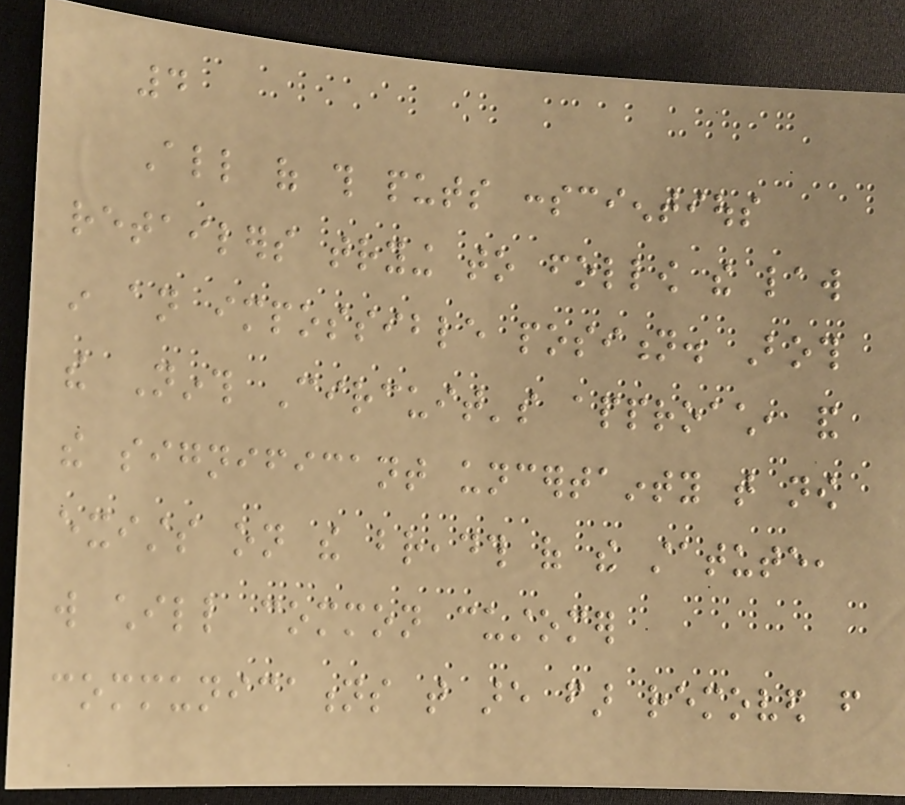4
All of this puts conscientious
retailers trying to follow the law
in an impossible position. Both
the Ninth Circuit's approach, and
the significant uncertainty that now
exists on the breadth of the statute,
will chill common customer
communications that are far removed from
